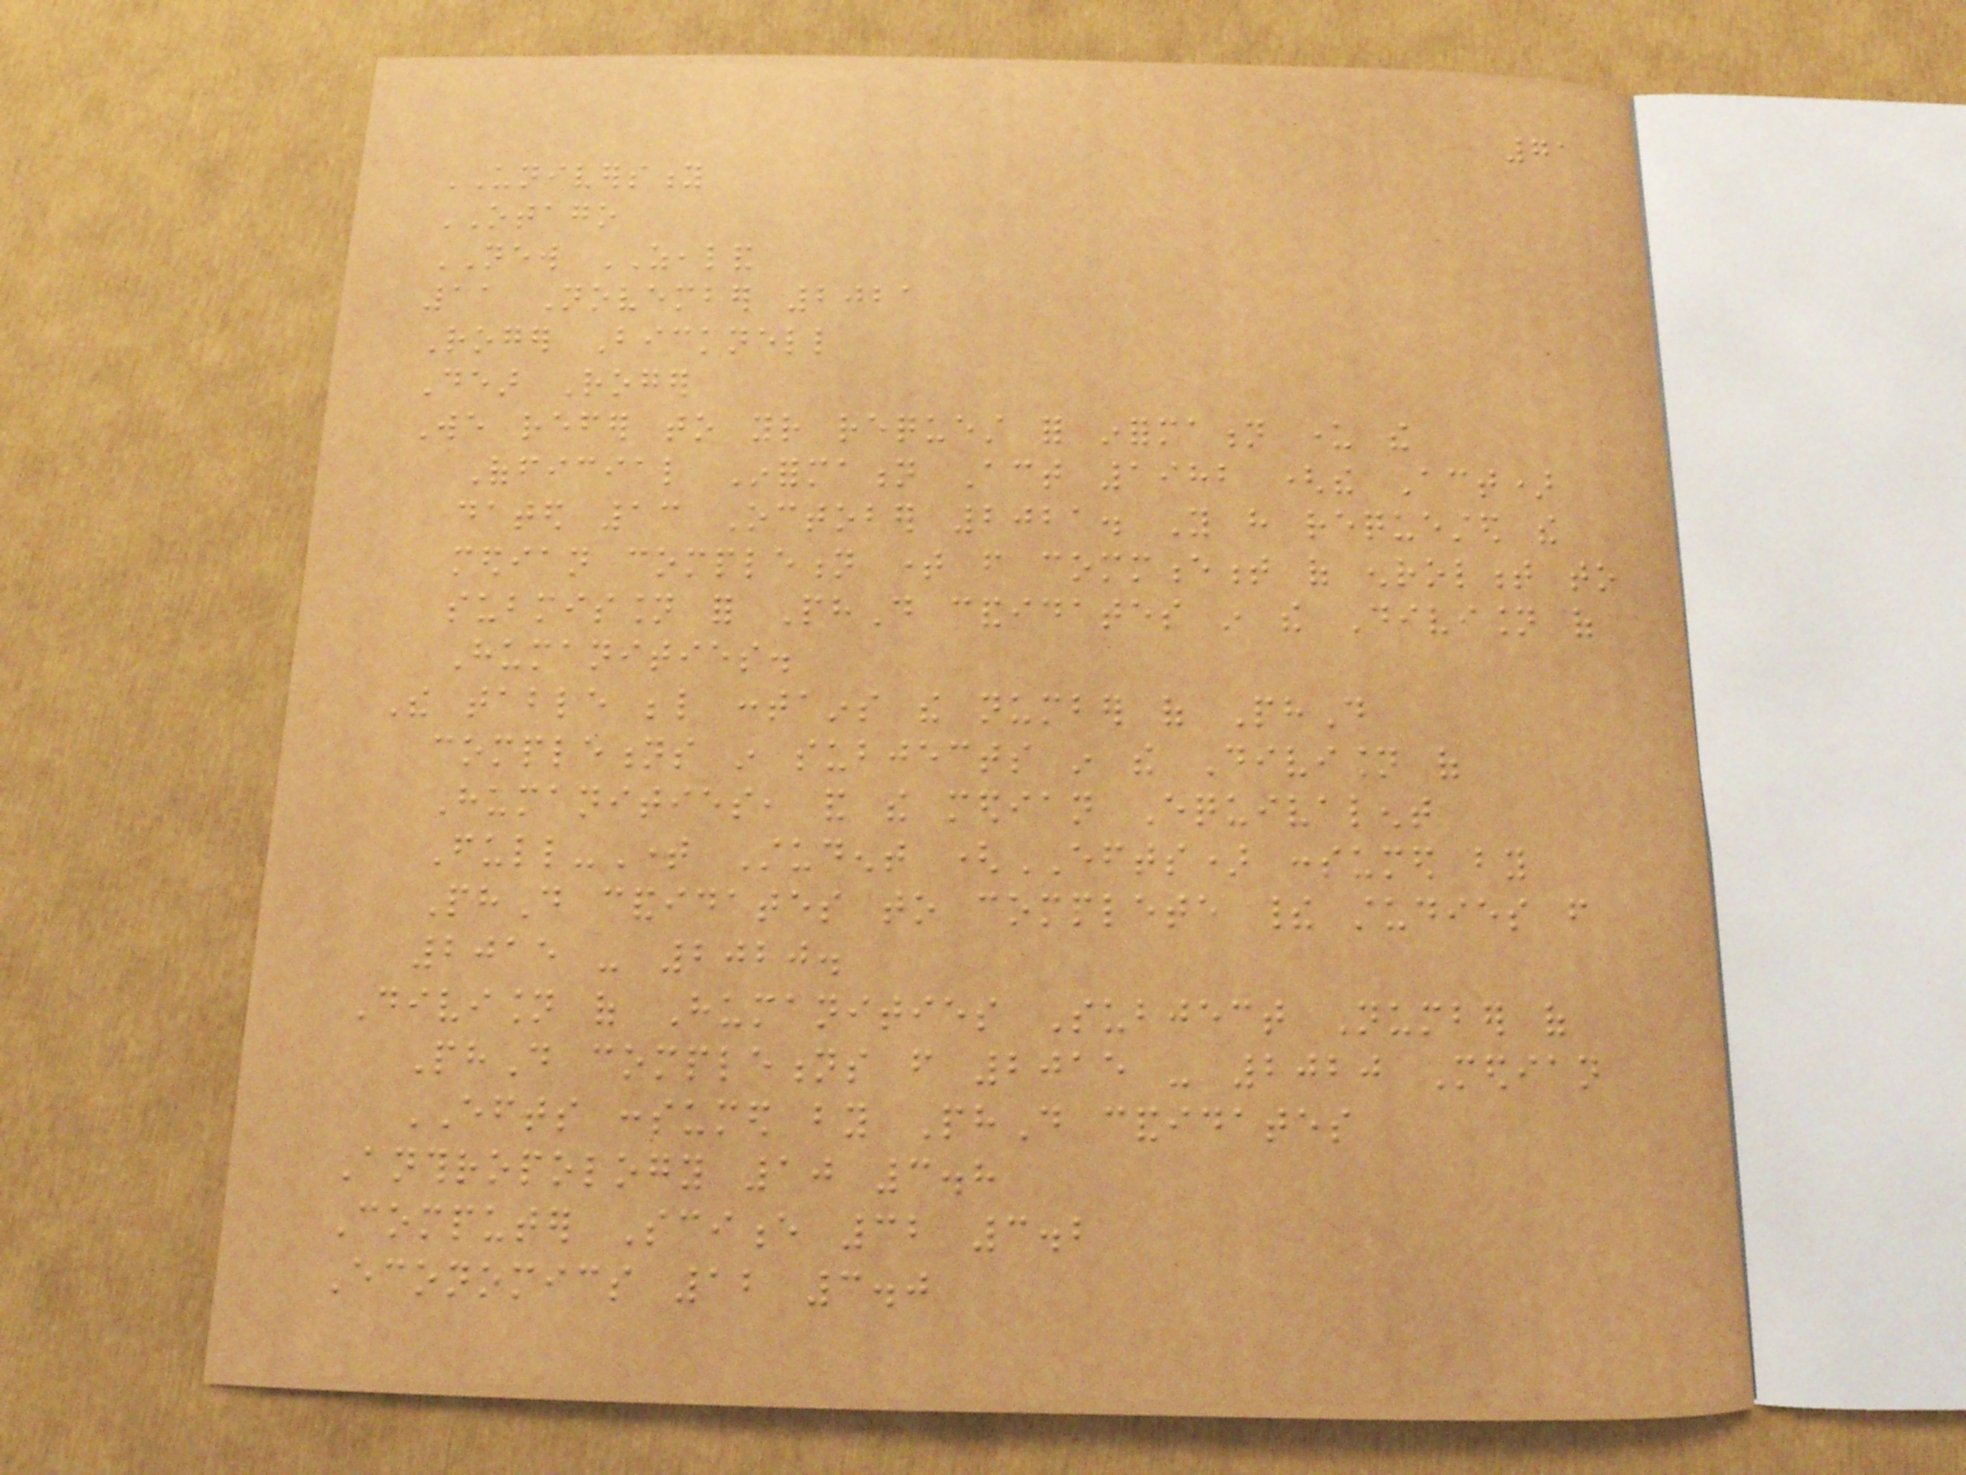71
UNIVERSITY
OTAGO
NEW ZEALAND
11 November 2021
Roger Bicknell
Dear Roger
We refer to your request for information under the
Official Information Act 1982 (the Act)
dated 13 October 2021. You have requested the
median completion time from commencement of enrolment to
submission for PhD candidates in the Division of
Humanities.
The table below contains the number of PhD
completions in subjects in the Division of
Humanities, and the median Equivalent
Full-Time Student (EFTS) consumed by
PhD candidates to complete their studies from
2015 - 2020.
Division of Humanities Subject Number of
PhD completions from 2015 - 2020 Median
EFTS consumed by PhD candidates
Anthropology 10 3.8
Computer Science 32 3.2
Economics 12 3.0
